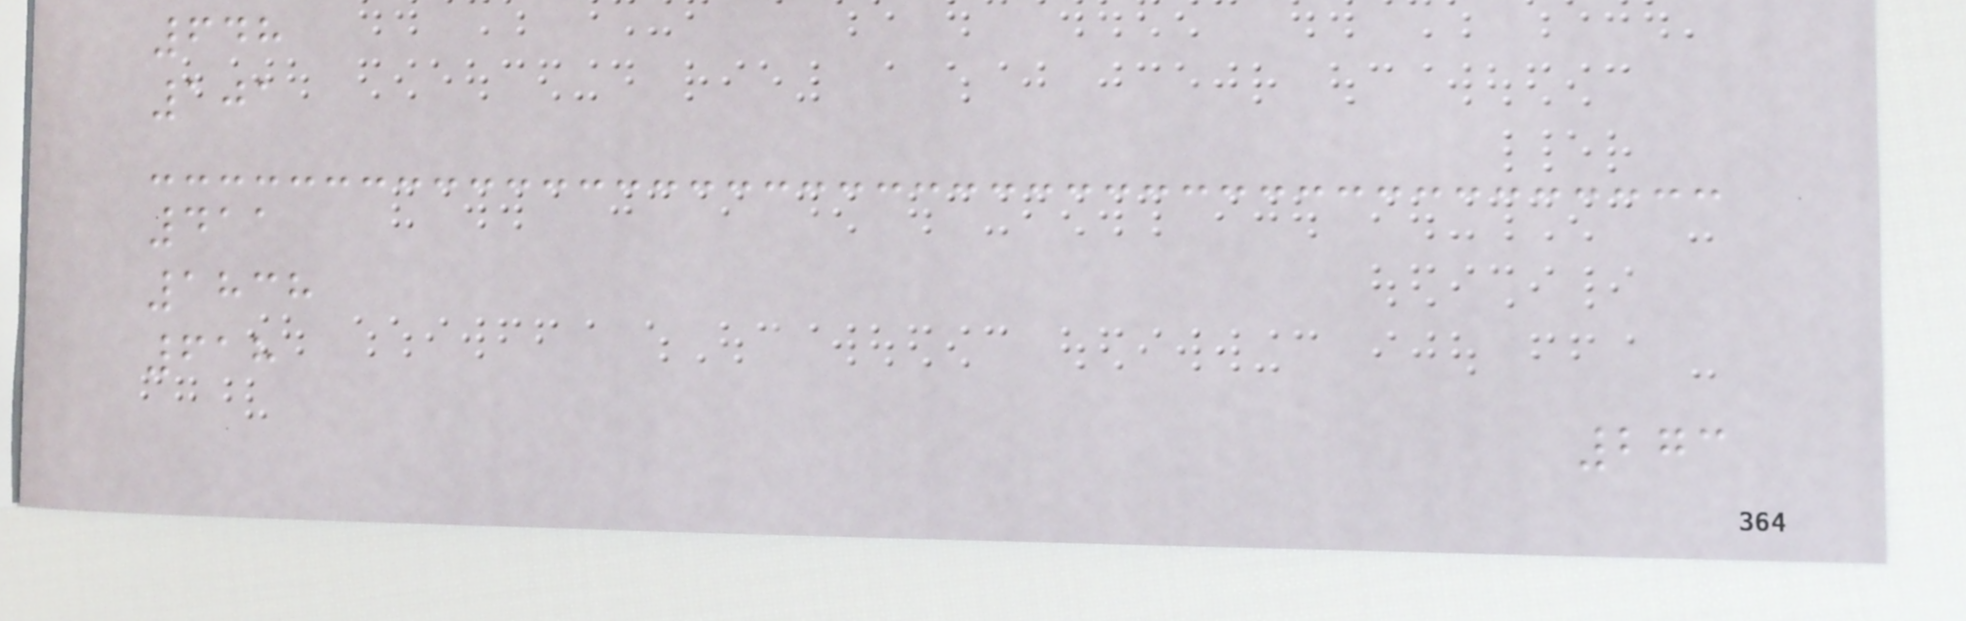648
101
411
1838
618
273
